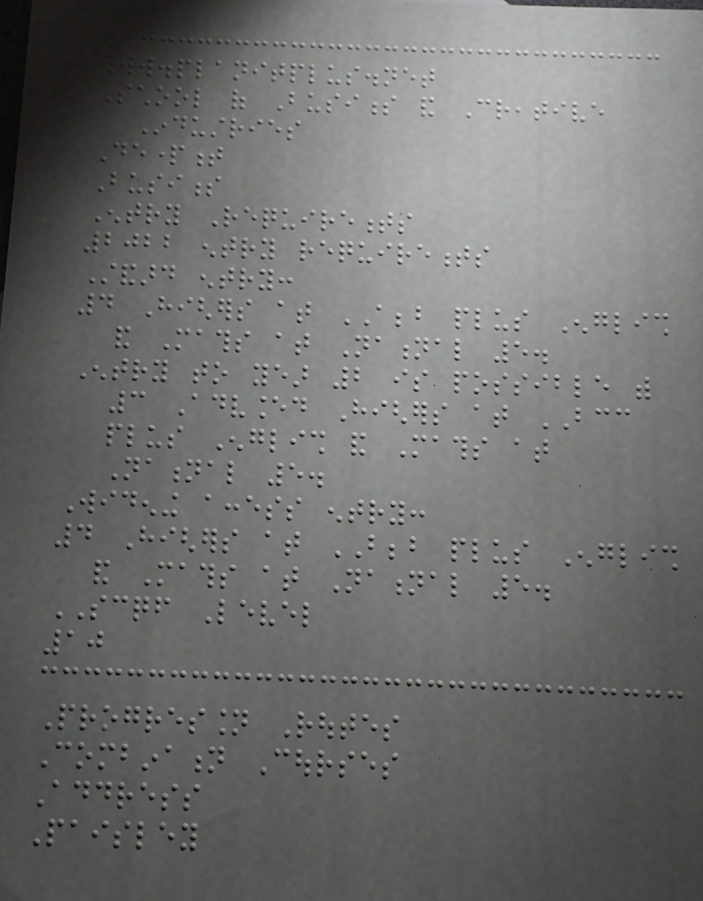www.planitplus.net
School of Business and Creative
Industries
Department
Business
Entry Requirements
2022 entry requirements
Standard entry:
4 Highers at ABBB plus English
and Maths at National 5.
Entry to year 2 is possible with
3 Advanced Highers at BCC
plus English and Maths at
National 5.
Widening access entry:
4 Highers at BBBB plus English
and Maths at National 5.
SCQF Level
10
Progression Routes
Combination Courses
Address
Paisley
